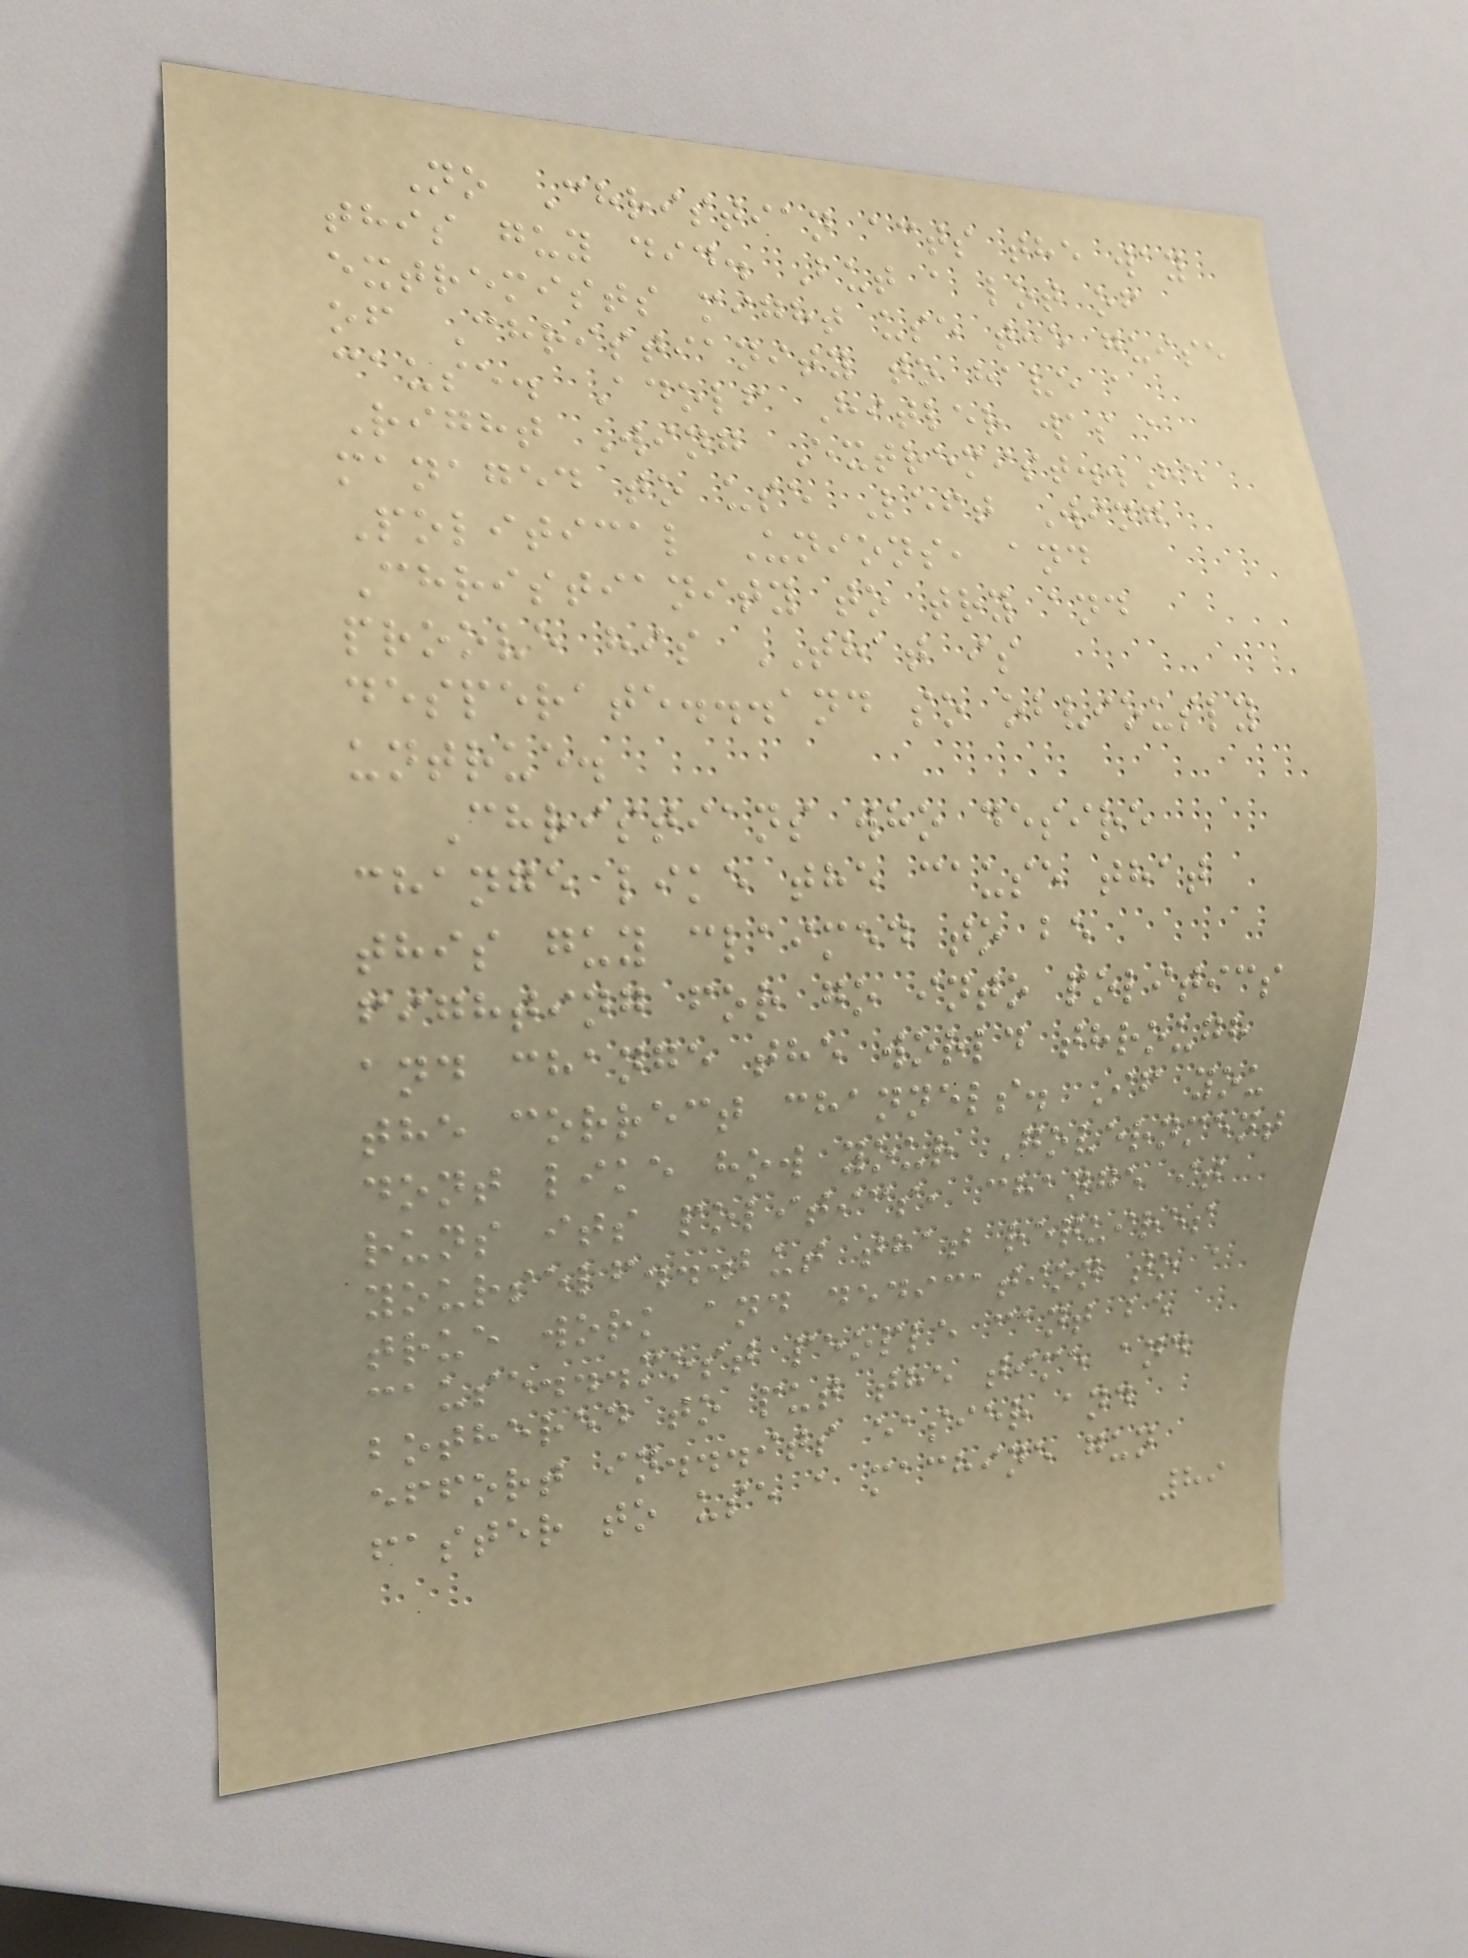No Christian acts the way
this guy did. But a lot of
extremists might use the guise
of Christianity to have a
cause. Adolf Hitler was a
Right Wing Extremist..He
managed to use Left Wing
Political Unions, and
Christianity to try and
proove his THAT is
desperate...and so obviously
untrue.
Christians who desire
change like the cause that
this guy claimed to be
fighting for go into politics
and change the world through
the correct channels. If you
dont like how your Government
runs its politics, change it
yourself...but that requires
true work and dedication to a
cause...most people cant be
bothered to put the time and
effort in...its easier and
faster to use a machine gun
89
